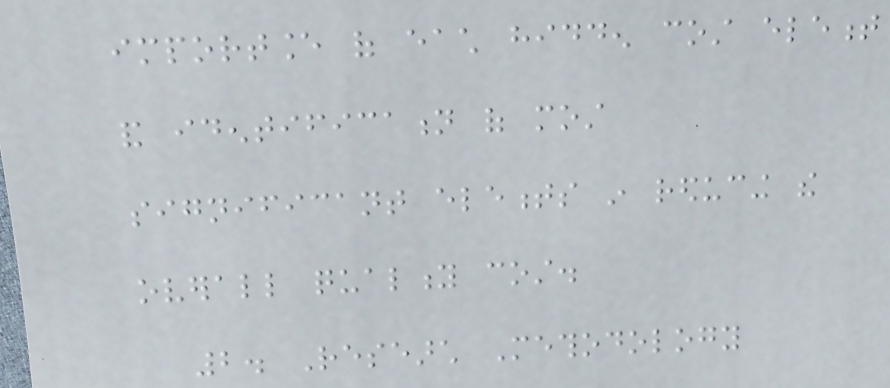importance of each hidden cost element
and identification of most
significant elements in reducing the
overall quality cost.
2. Research Methodology
